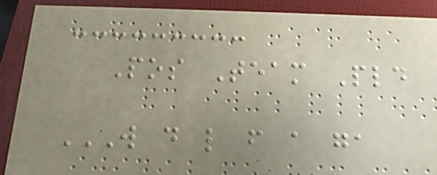Pos Team Pld
W D L F A GA
